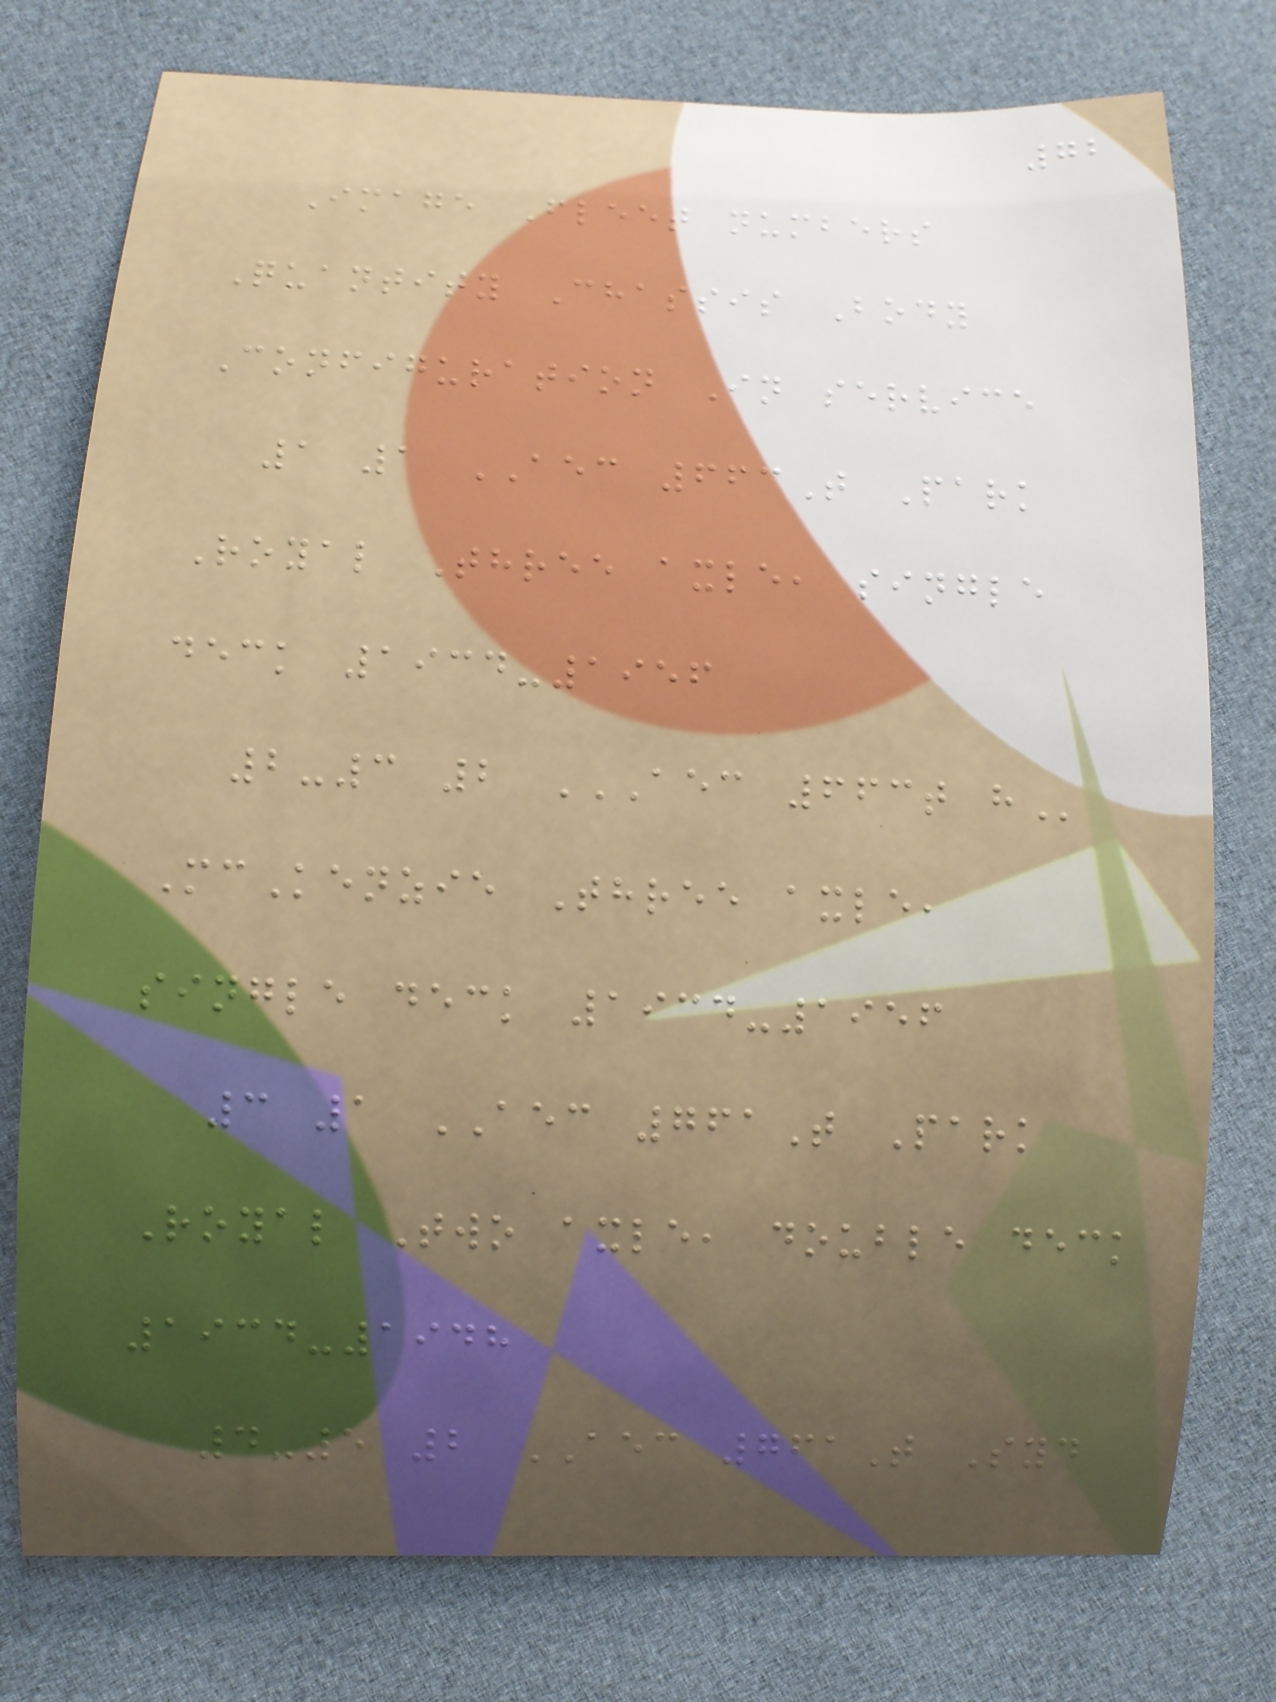72
Image Fleet numbers
Quantity Chassis Body
Configuration In service
1 1 AEC 663T Park
Royal Three axle, single
deck 1934-1956
2-3 2 AEC 663T H
McKenzie Three axle,
single deck 1934-1956
3 1 AEC 761T Park
Royal Two axle, double deck
1934-1948
4-5 2 AEC 761T Syd
